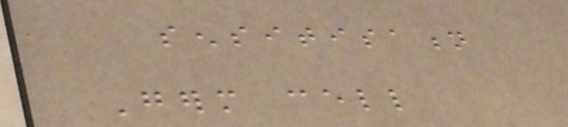sensitisation
Germ cell
